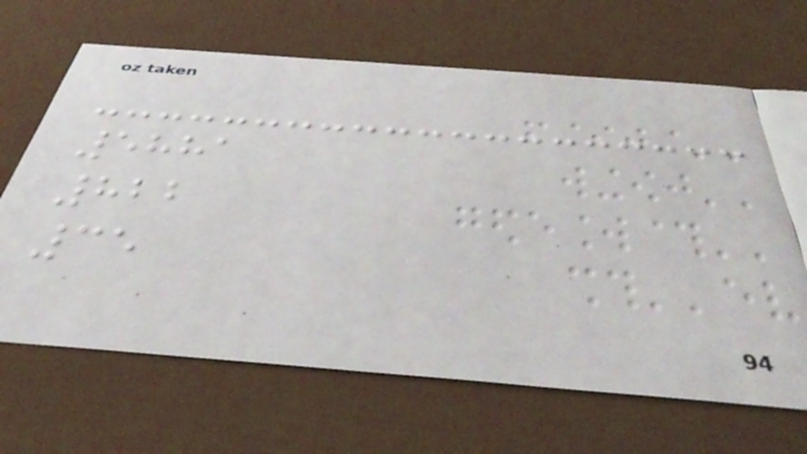5881
822
35
